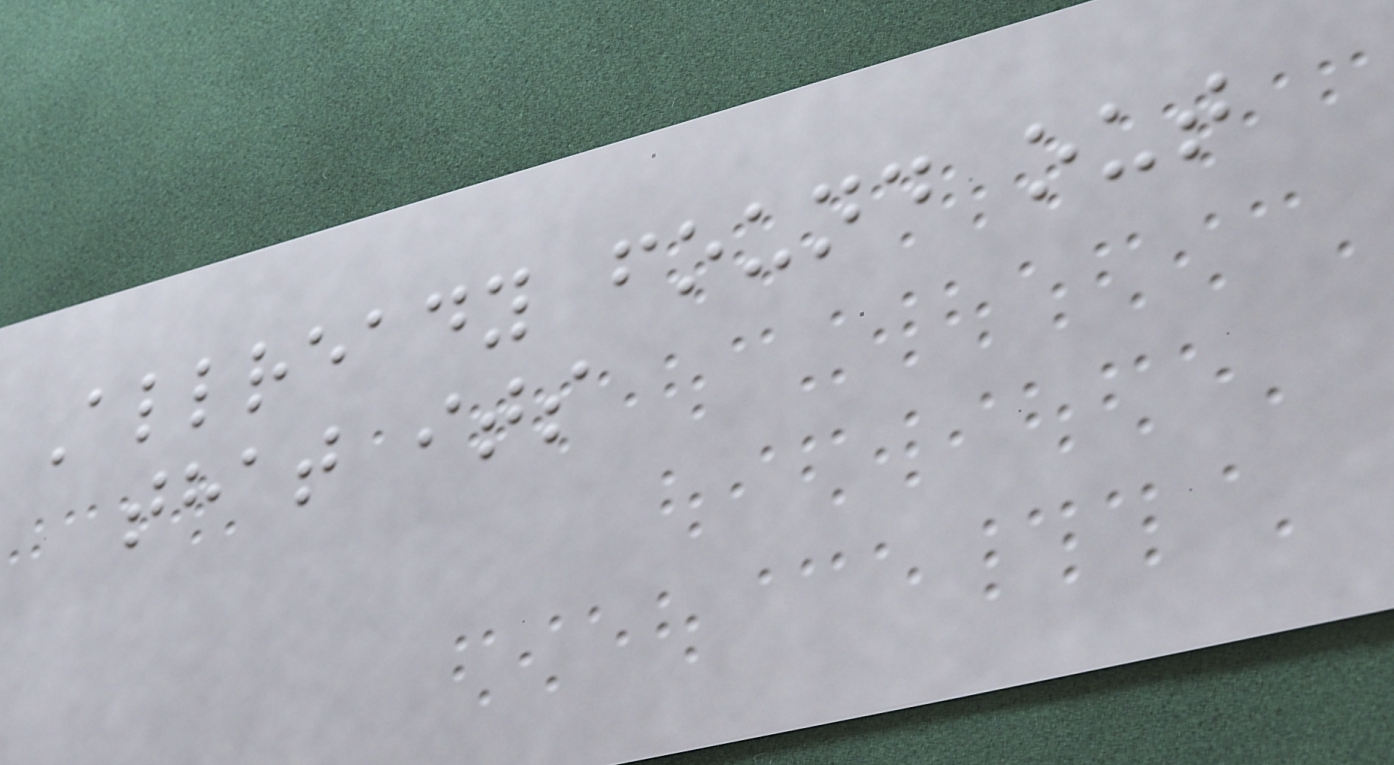Allready found out
that its
